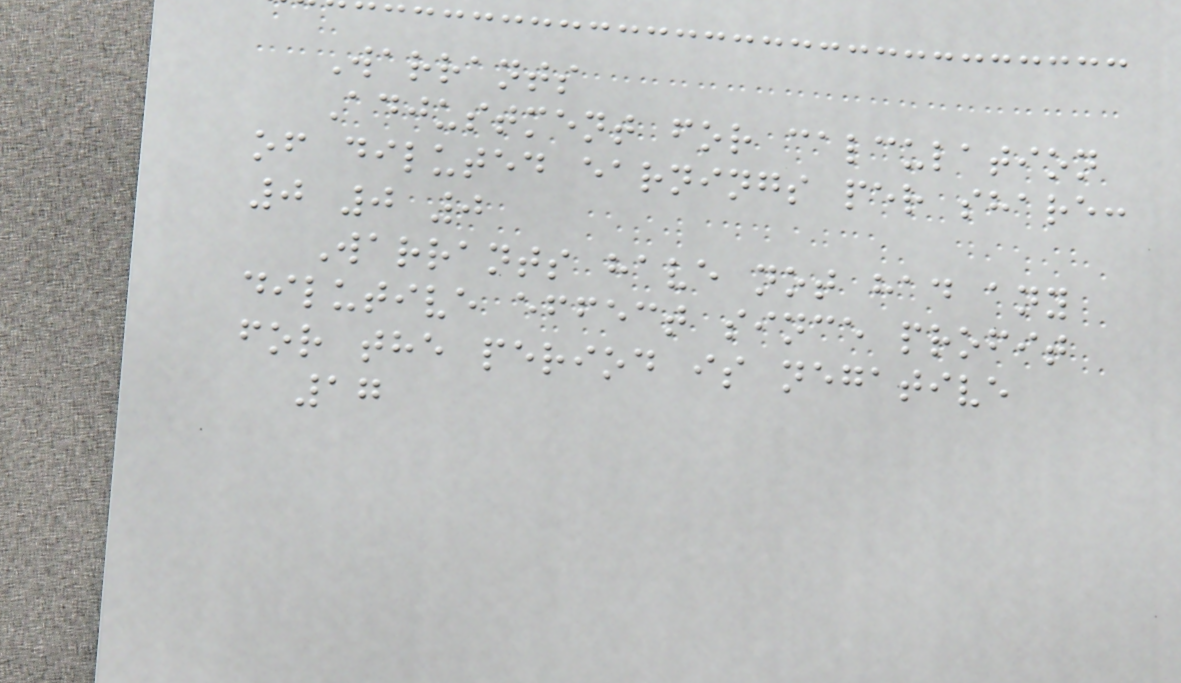Warrants
Adjustment for calculation
of diluted earnings per share:
0 0 0
Warrants have not had any
dilutive effect since profit
for the period is negative
17
